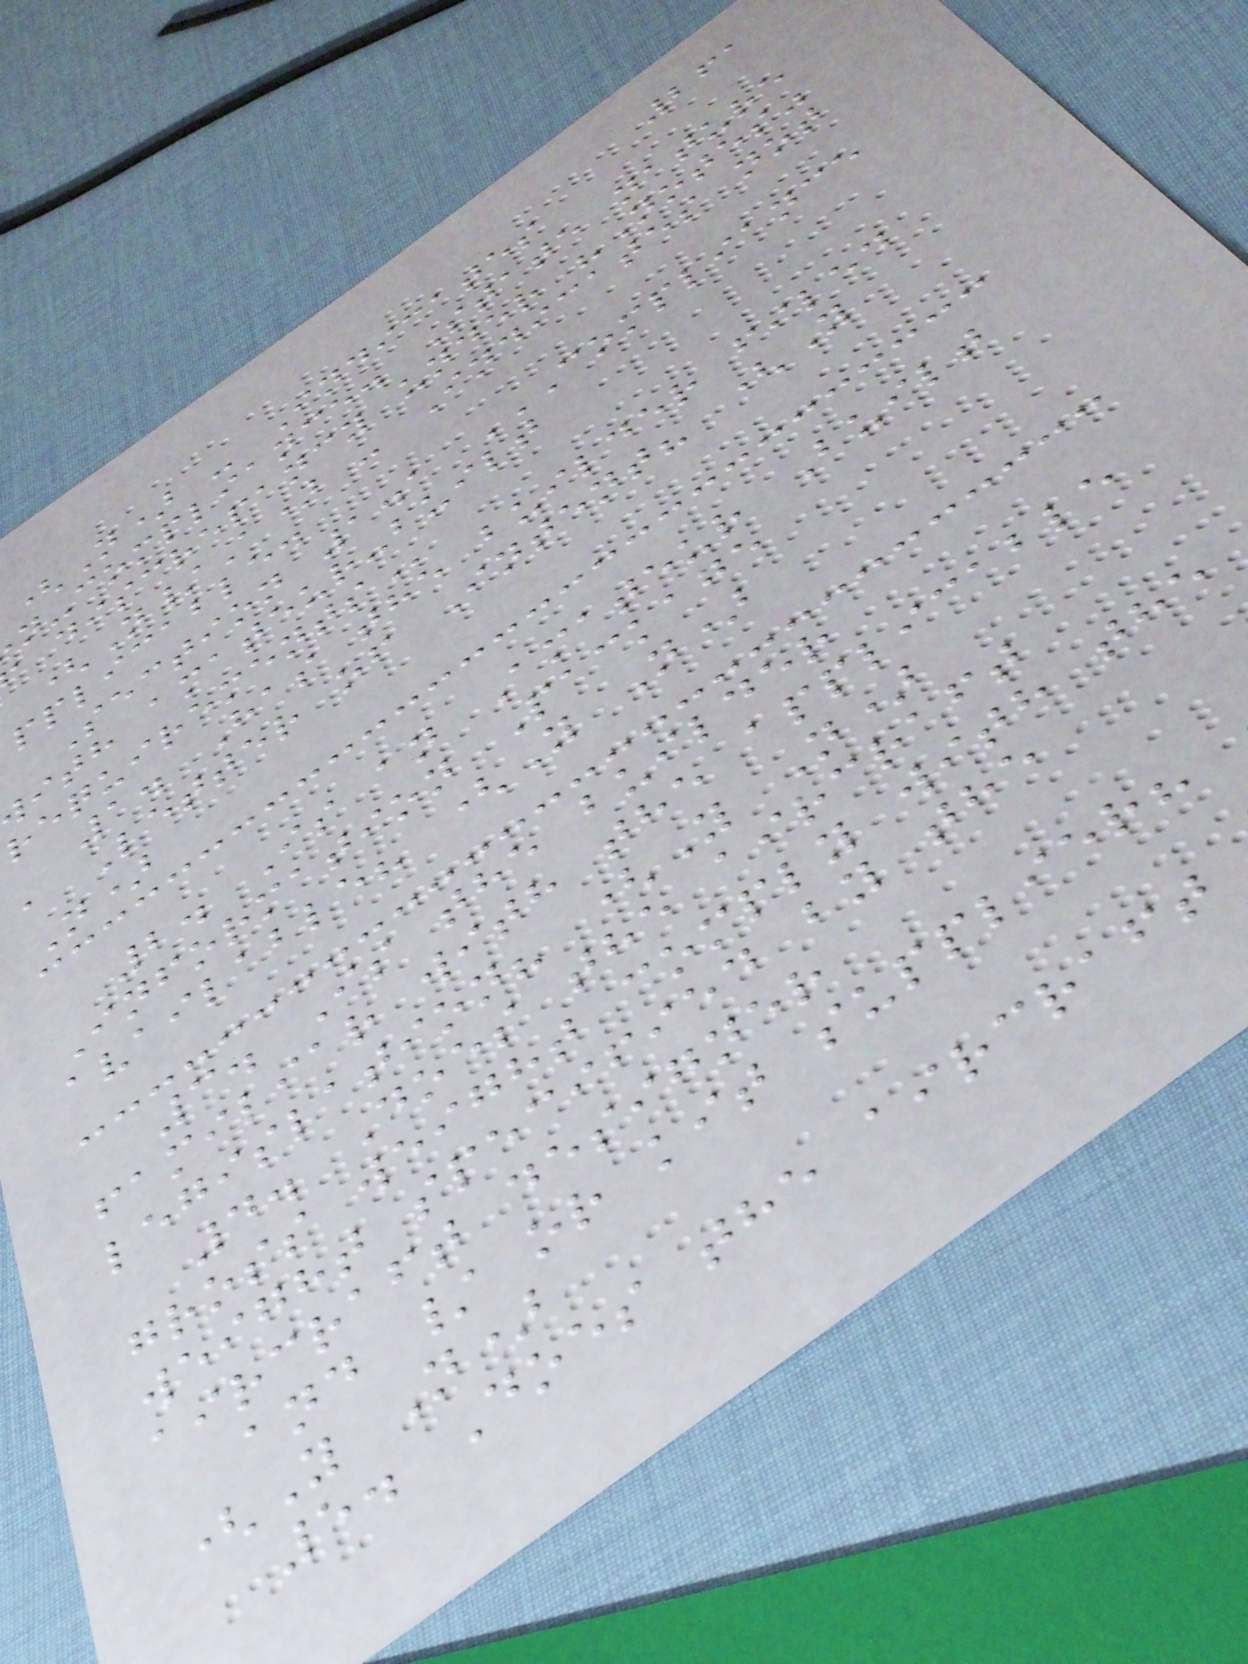261
(N) - Indicates
n-compliance. State nature
discrepancy under "Notes"
(N/A) - Indicates not
pplicable.
Section 1.1 COMPLIANCE
ith amateur-built
1. Has the builder filed
a Letter of Intent? (Y
N)
2. Is an Amateur Built
Information Package
available? (Y N)
3. Is the builder
familiar with the applicable
legislation? (Y N)
4. Does the aircraft
gross weight comply with the
weight specified by the
aircraft designer
and / or kit supplier?
(Y N)
5. Does the aircraft
